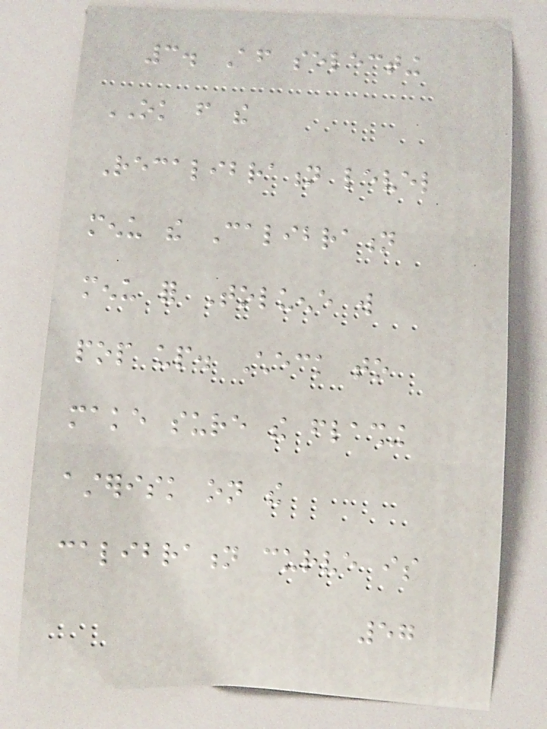3. After selecting
OK from the
Recalibration level
menu the Calibration
menu for Toluene will
pop up. Check to
make sure the flashing
asterisk on the
calibration curve is
57
